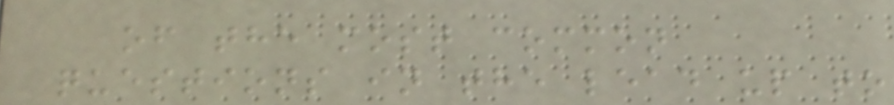of the most common
questions in the lead up to
